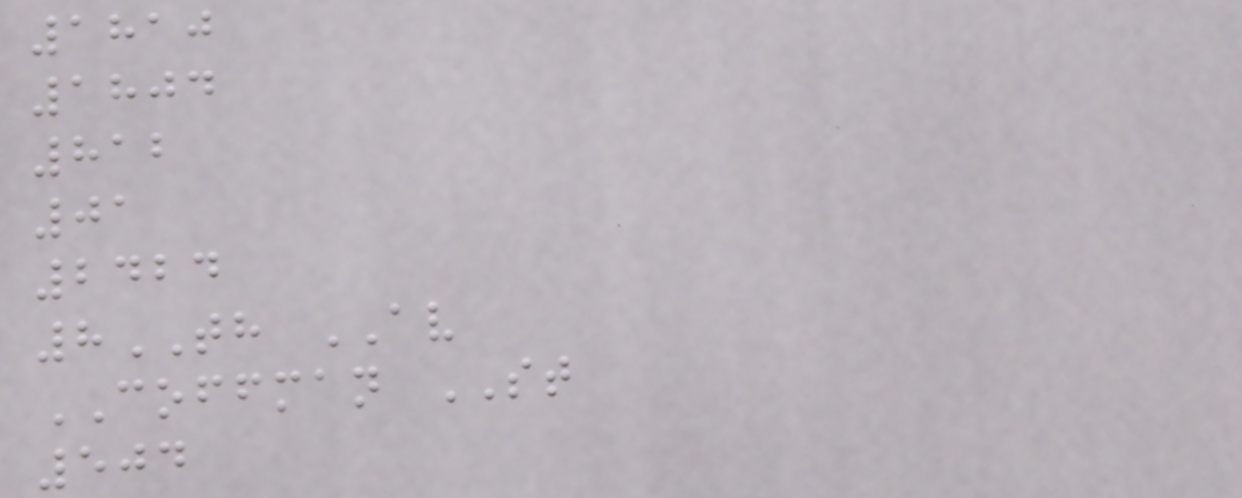1810
1804
812
01
2424
8TH AV
COFFMAN ST
504
